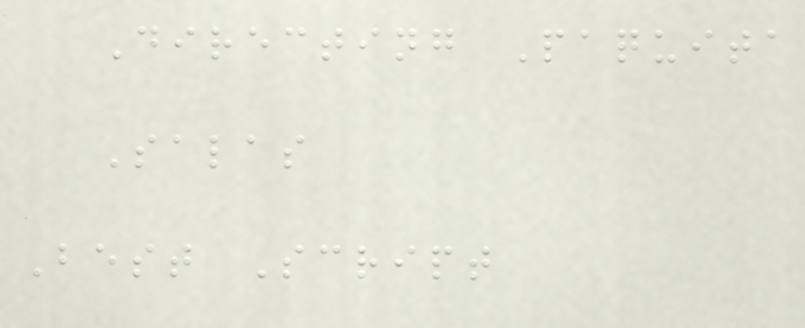Directing Paquita
Salas
Best Script
